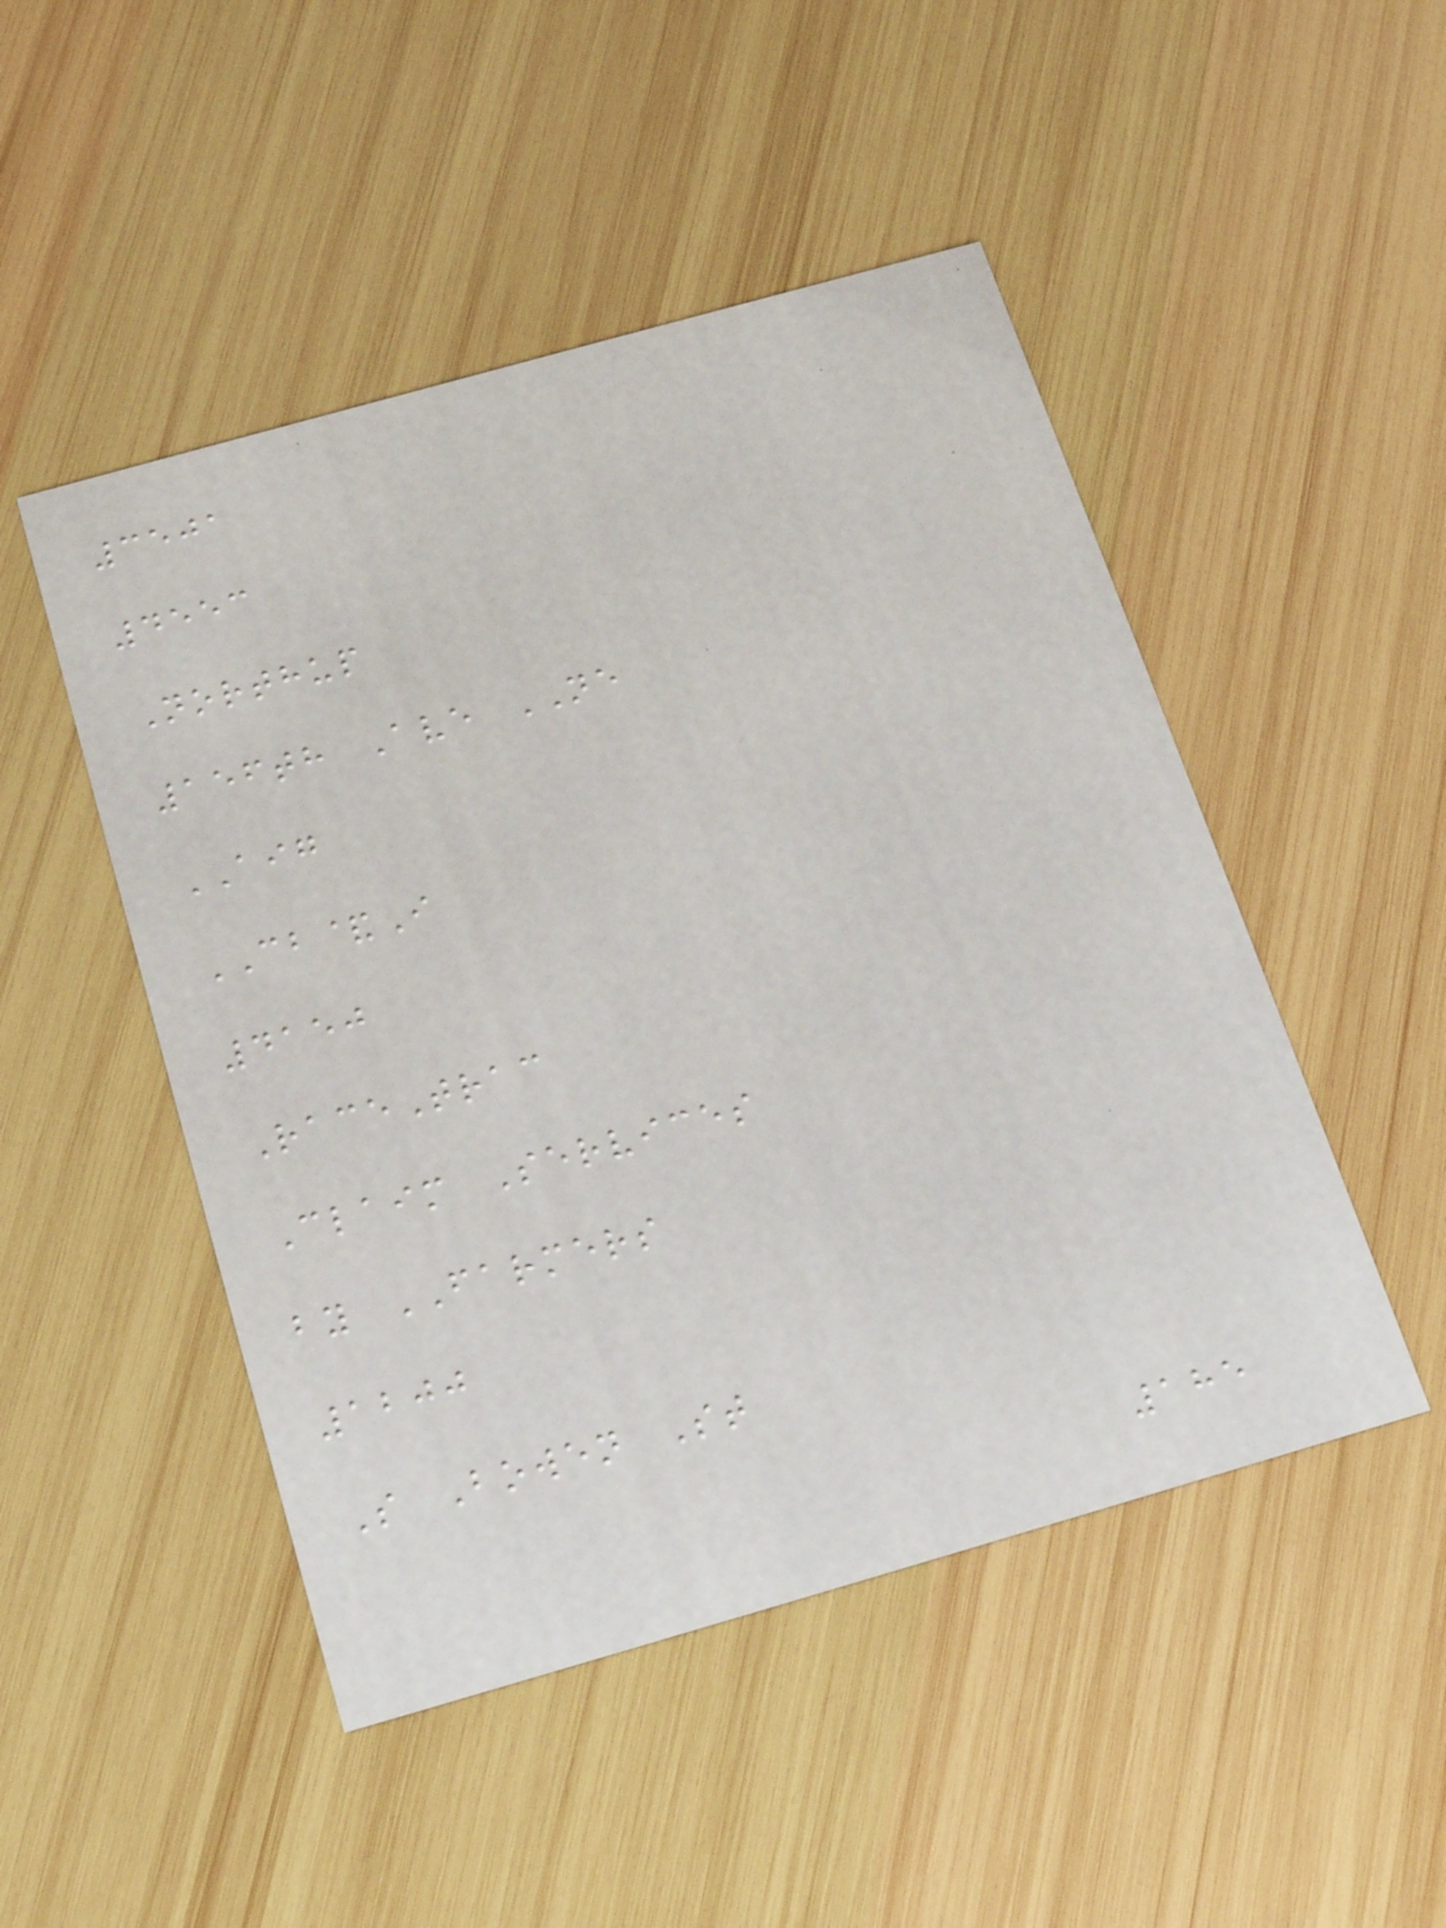3501
4553
Northup
156th Ave NE
AIG
CB&I
4150
RaceTrac
Claim Services
by FARMERS
1200
S Bowen St
185
